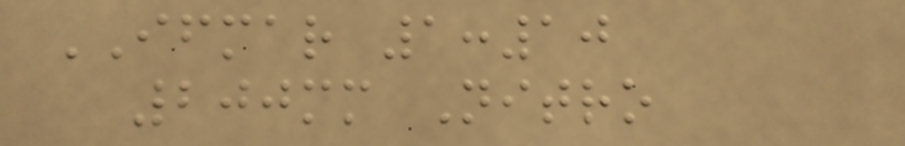IFMAR 1:10
200mm Nitro
